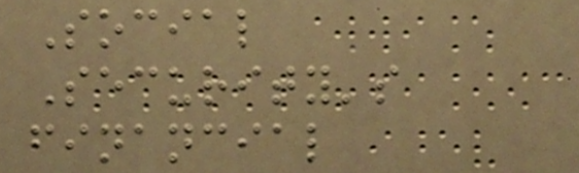Social
Security's
financial
